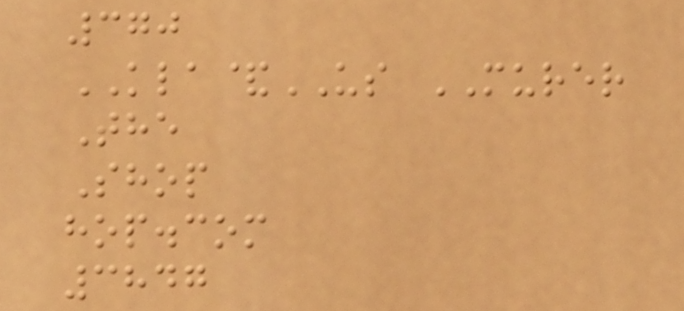370
KLA&US MURER
The
Shop
hop.com
3847
